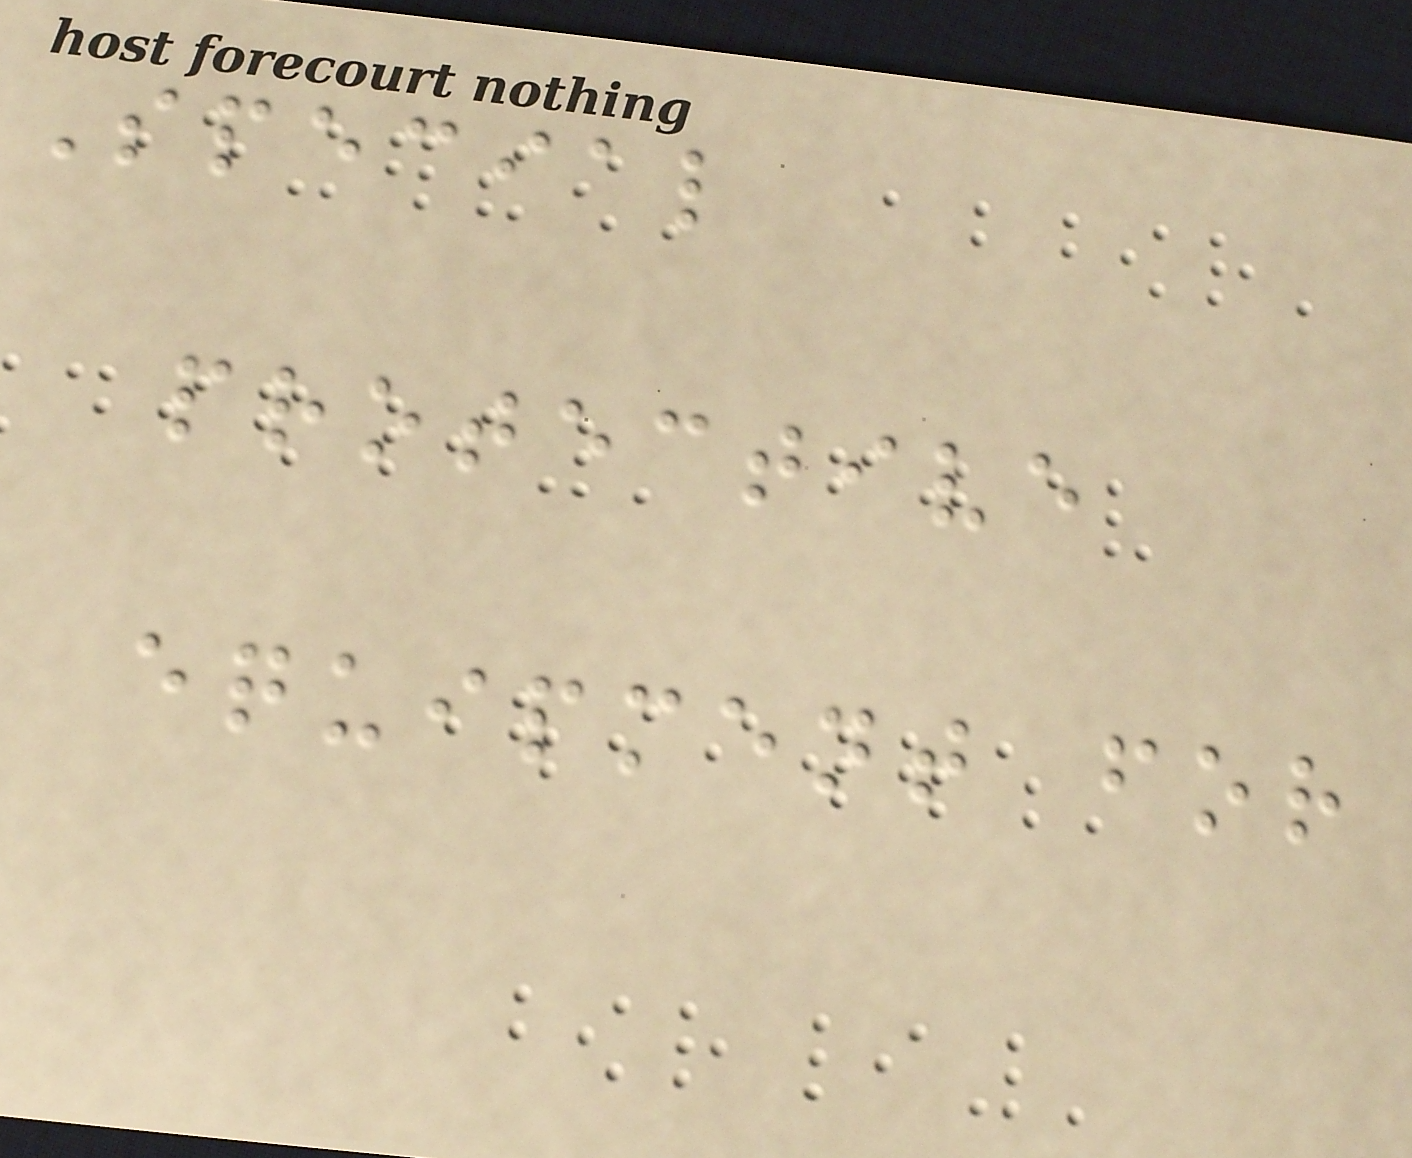Special
protective
equipment for
